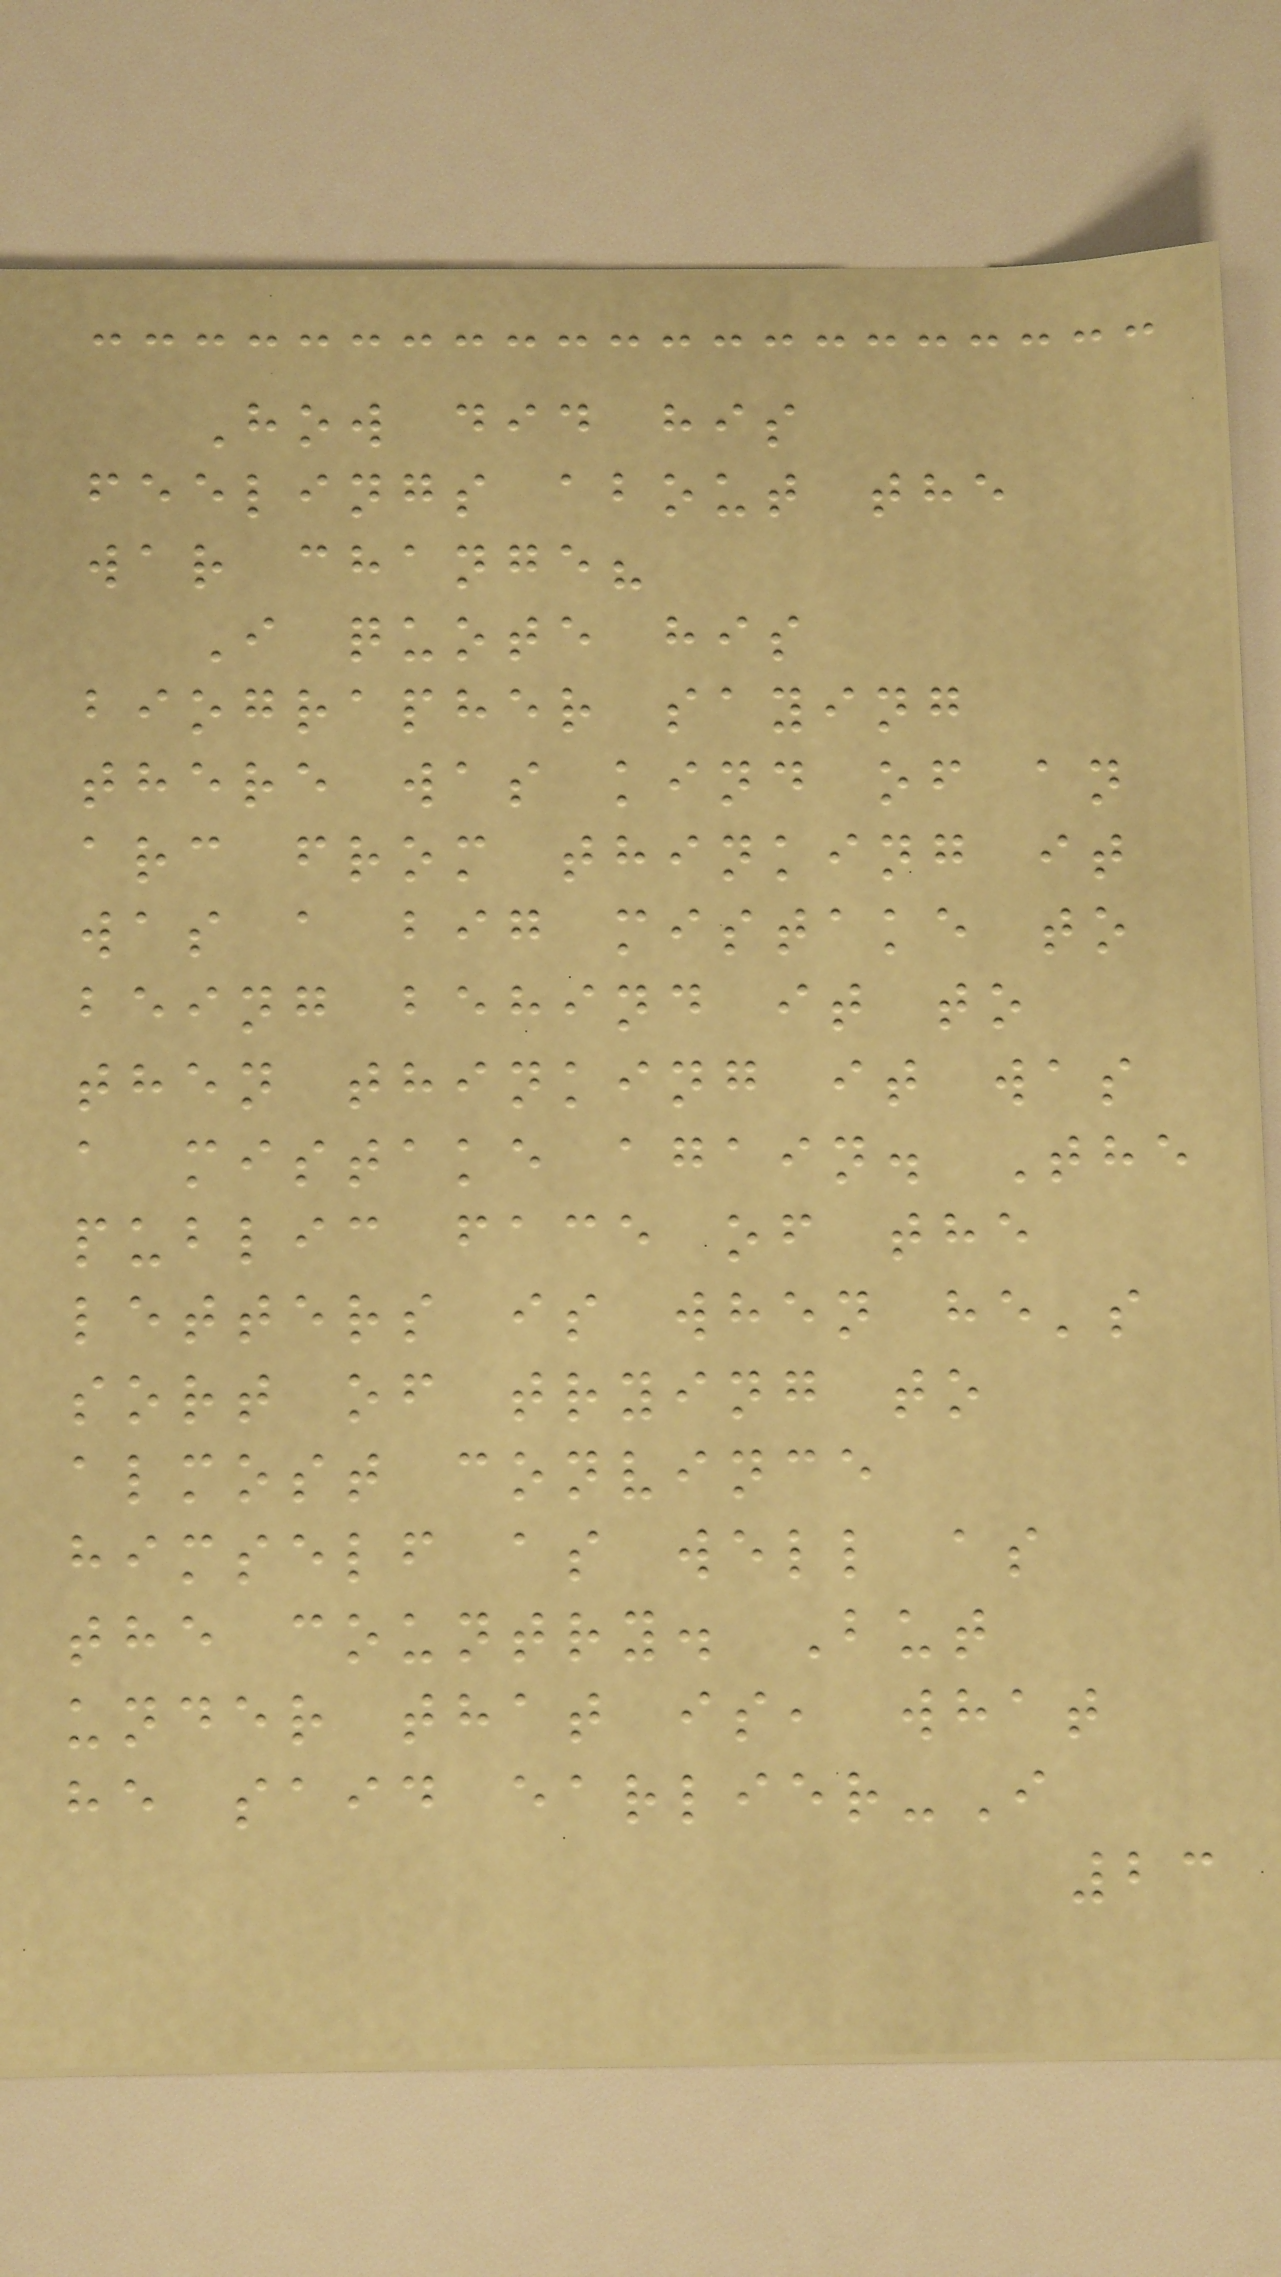How did his
feelings about the
war change?
I quote his
biographer saying
there was kind of an
arc from thinking it
was a big mistake to
being behind it to
then thinking it was
a mistake again. The
public face of the
letters is when he's
sort of trying to
almost convince
himself as well as
the country. But
under that is, what
he said earlier-I
23
